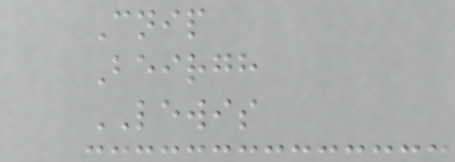Cnip
Beirgh
LEWIS
